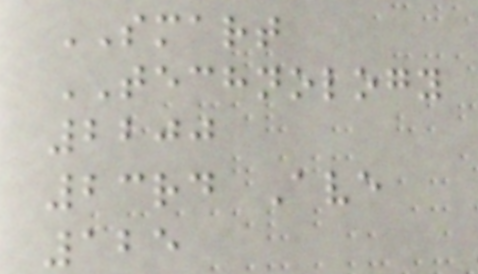SMART
TECHNOLOGY
2200
23rd Ave
125
